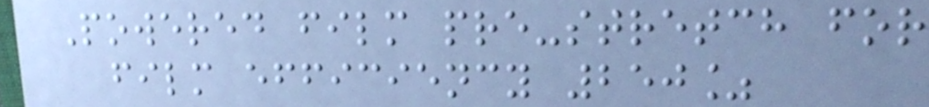Powered film pre-stretch for
film efficiency 250%
